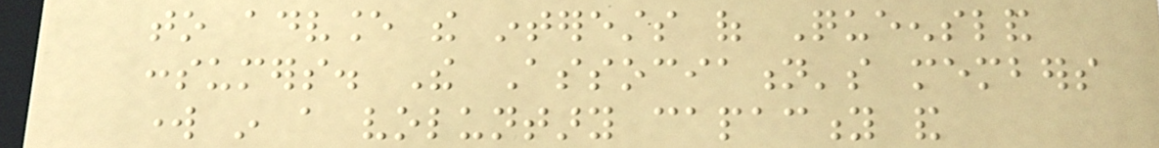to advance the interests of Queensland
consumers. The Association's members
work in a voluntary capacity and
